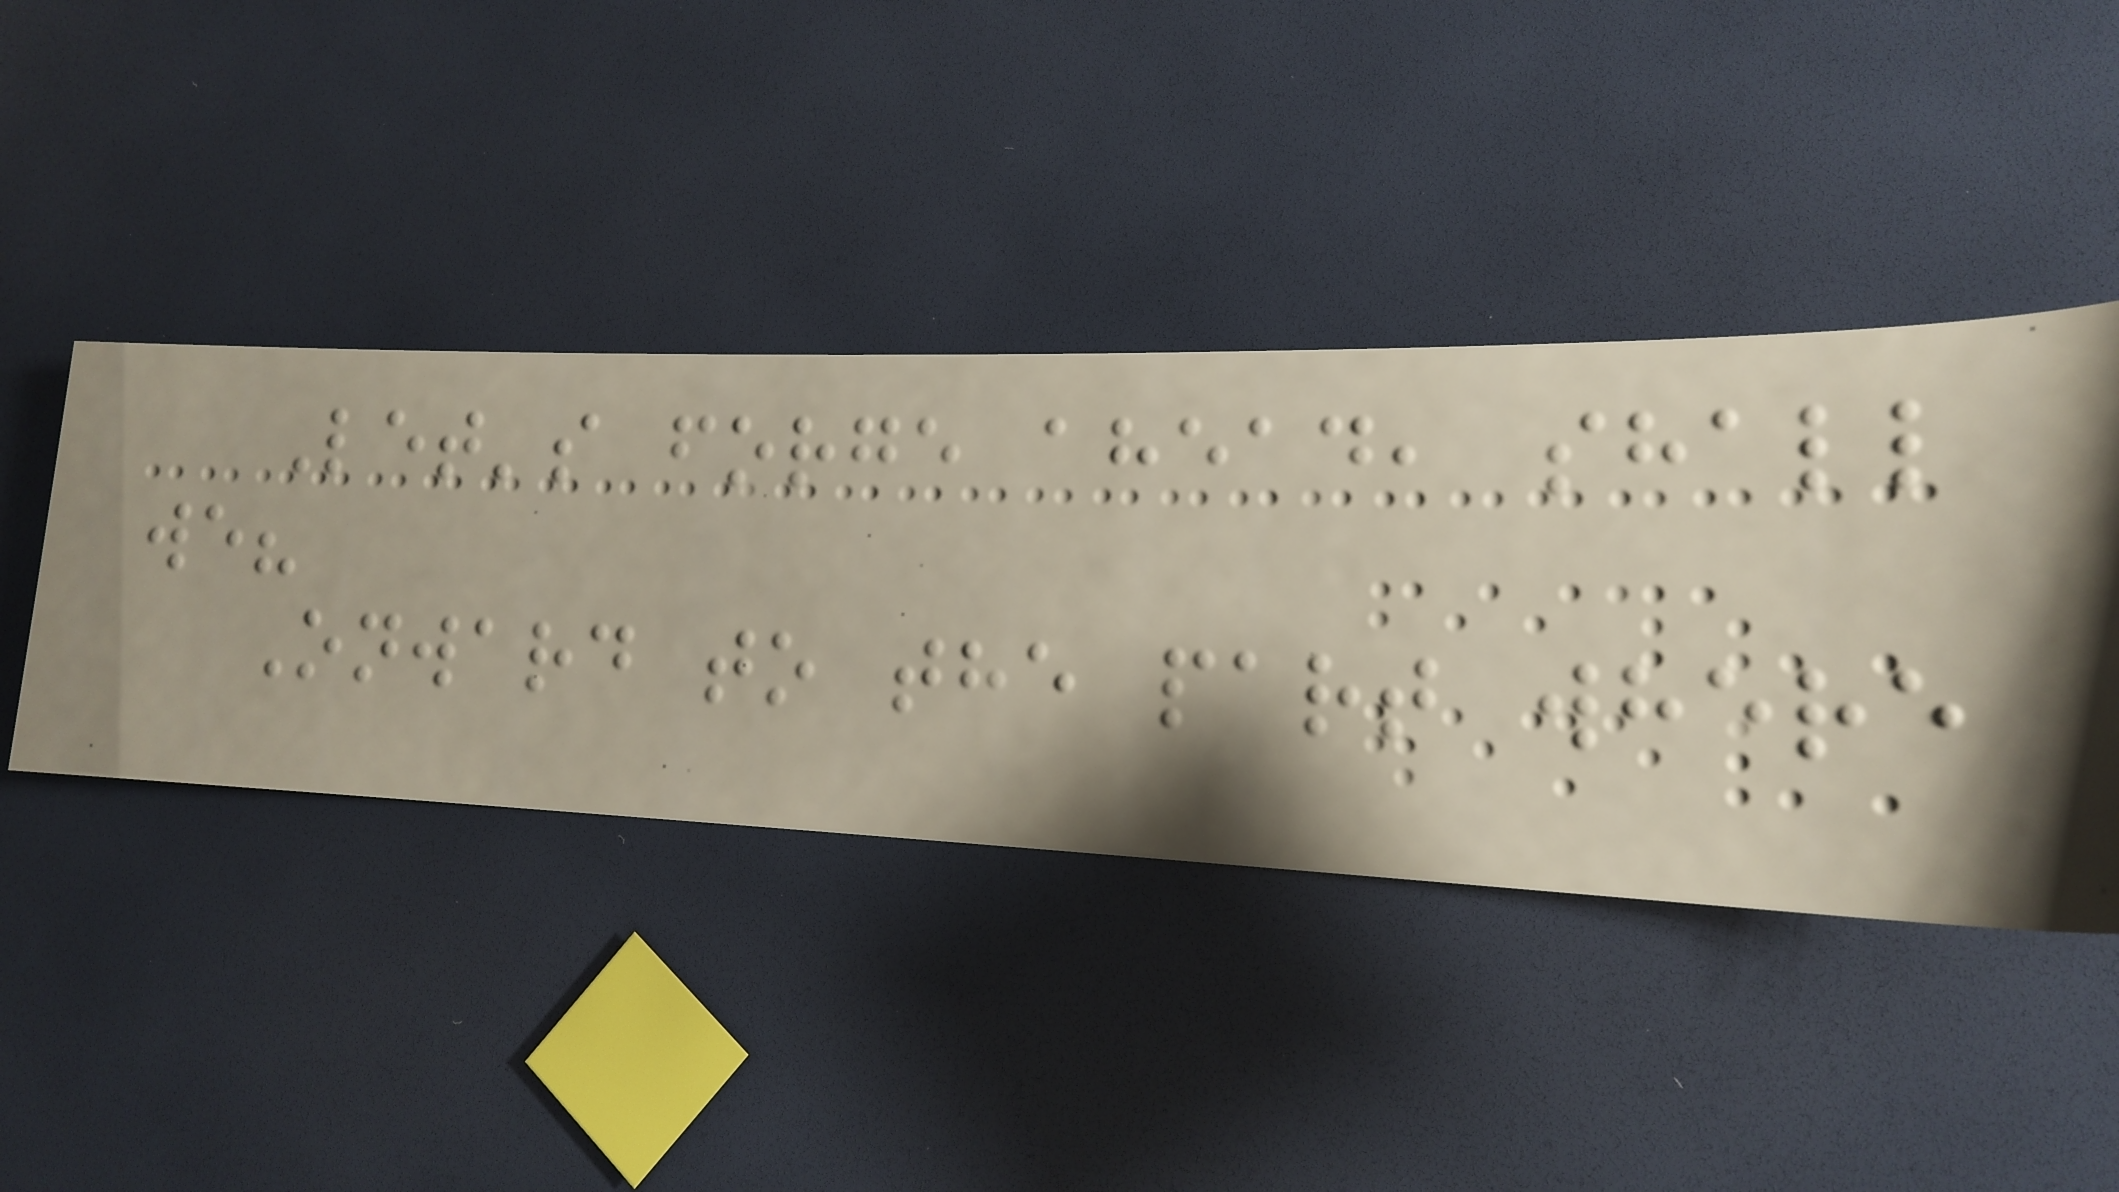Let's forge ahead, shall
we?
Onward to the part where
